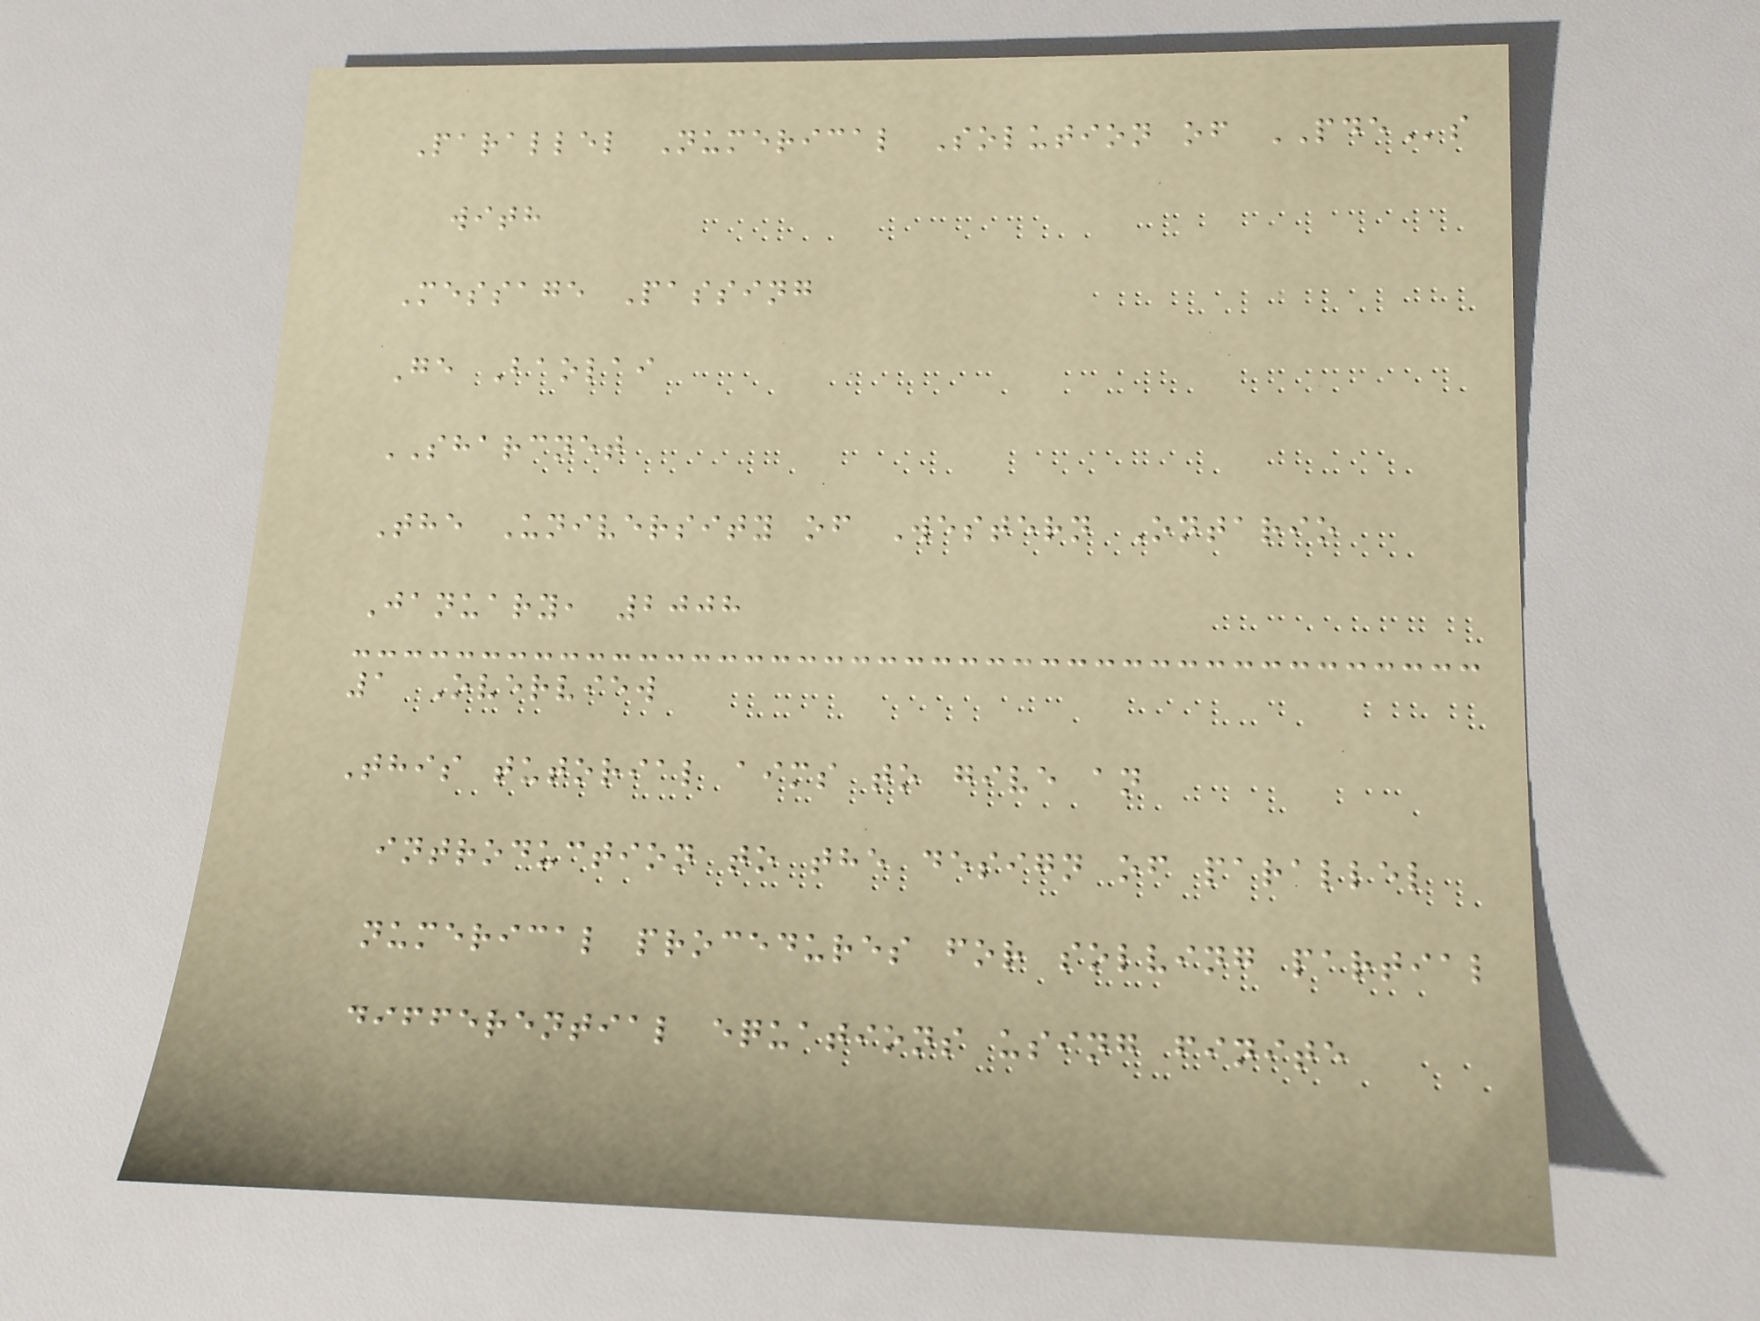Parallel Numerical Solution of PDEs
with
Message Passing
Ge Baolai
SHARCNET
The University of Western Ontario
January, 2008
1 Overview
This tutorial aims to give an
introduction to the design of parallel
numerical procedures for solving partial
differential equations using finite
